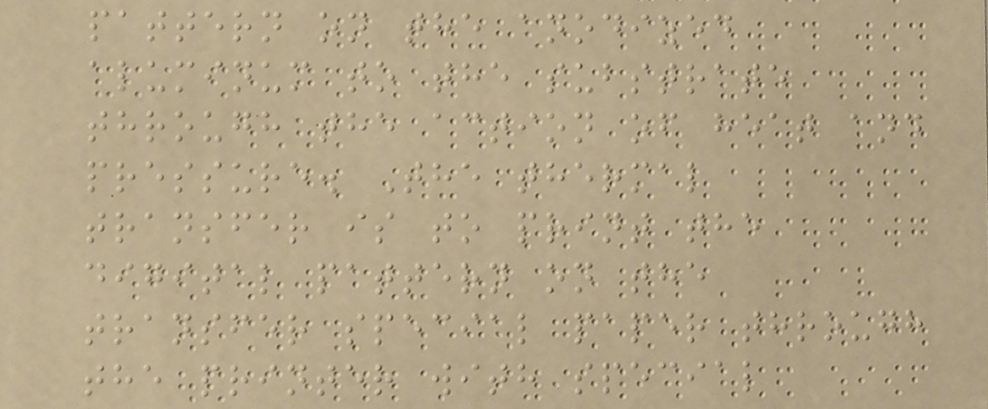pattern on the anodized
aluminum to the substrate
through the action of heat and
pressure. The thermal
transfer is to print the
digital pattern on the
transfer special paper through
the printer with special
